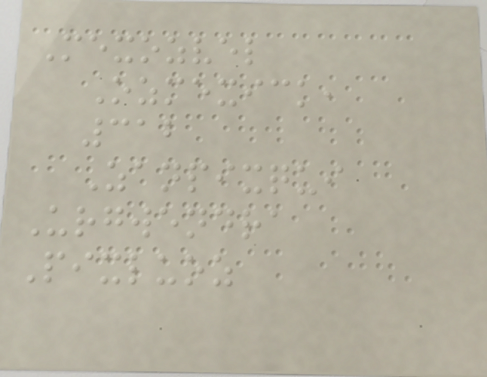Mexozvel
Ozmexick,
312
Zanpixqui
Urgwendra
Pixluoz
